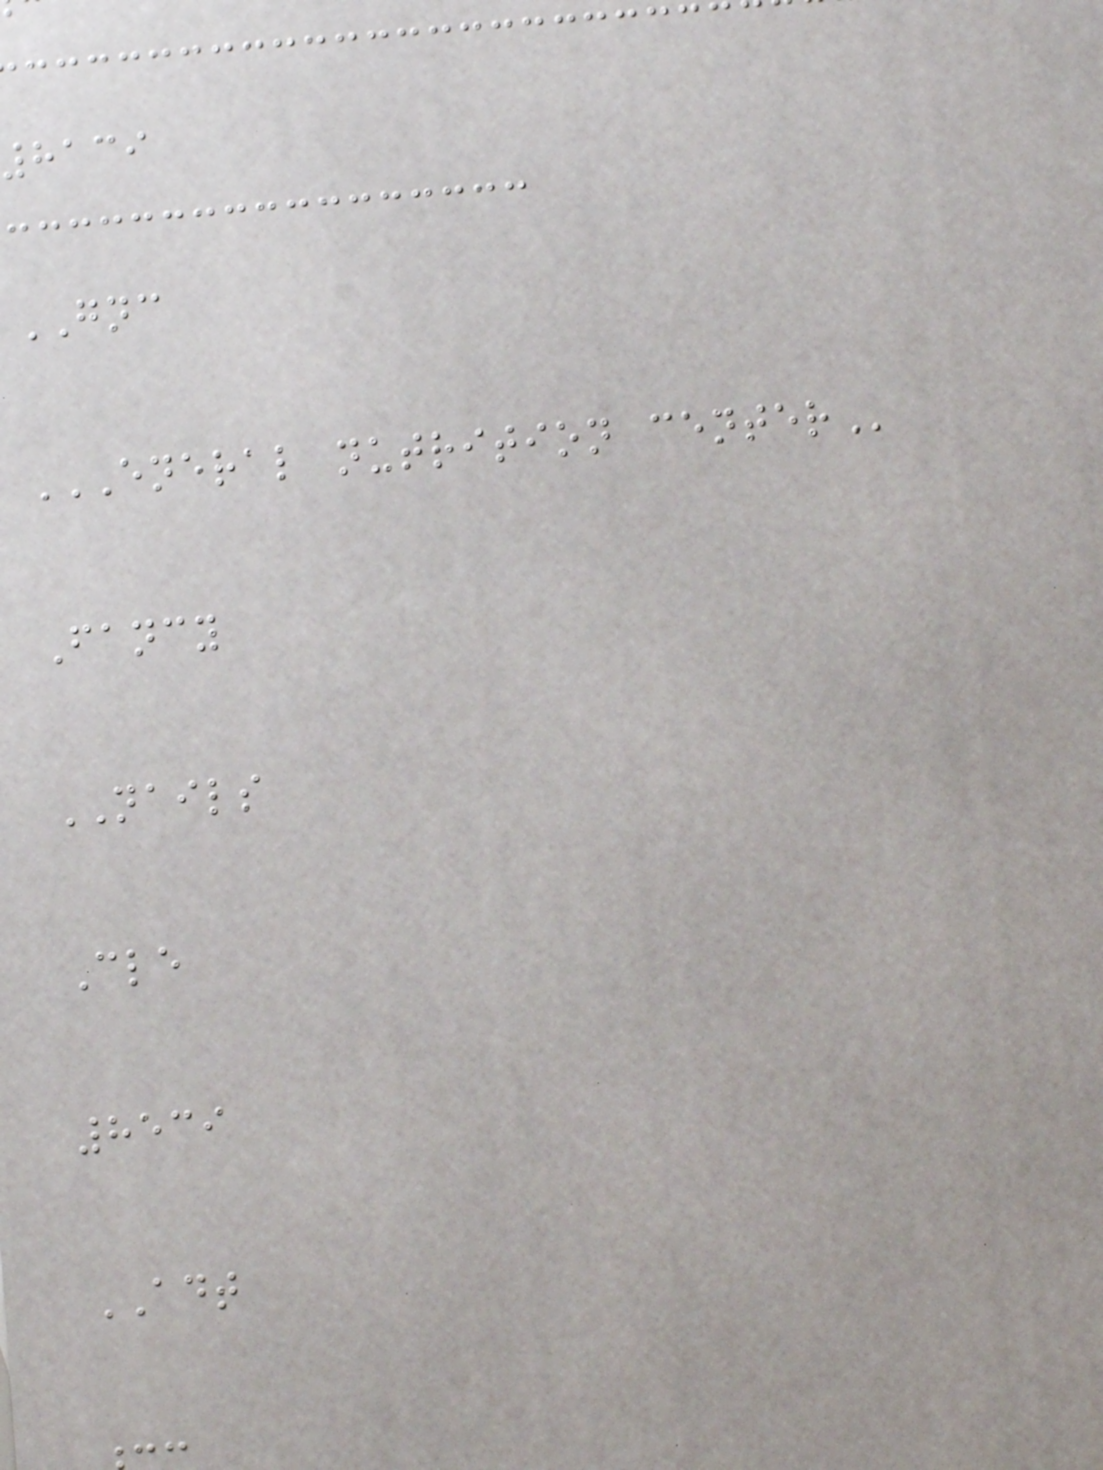8139
GNC
ENERAL NUTRITION CENTER
Fancy
NAILS
Cle
8539
ADT
